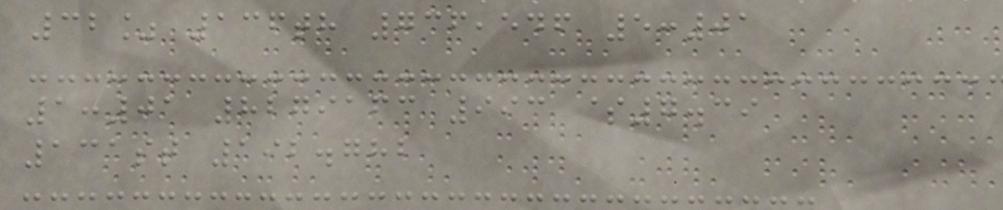32% 136th 736,546 5:01
1:01 8279163 993 $7.39
131st 192.782
